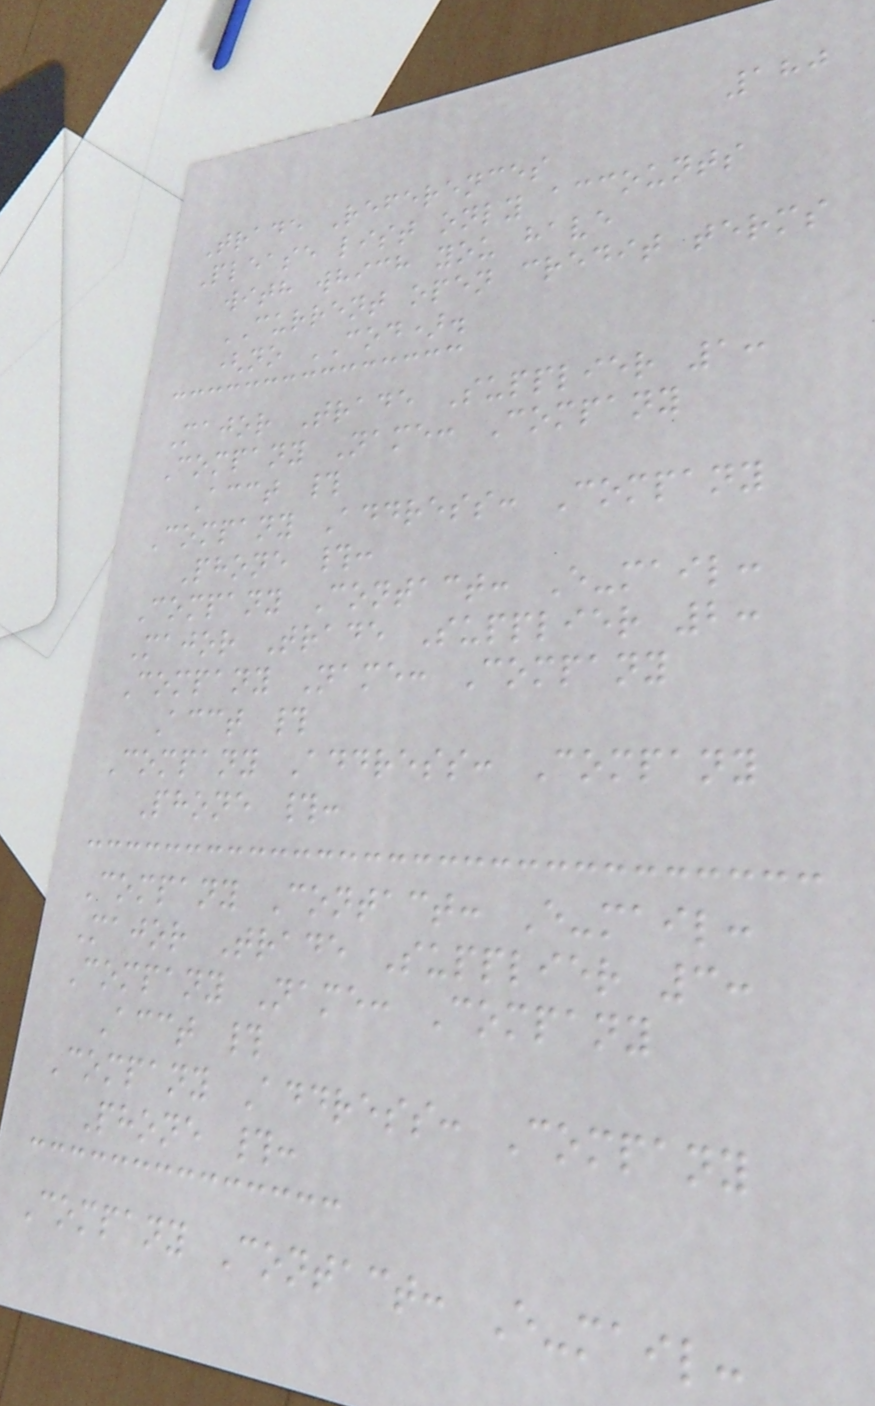180
Trade References
Please list only accounts
with which you have
CURRENT open credit terms
(no COD).
Major Trade Supplier 1:
Company Name: Company
Acct #
Company Address: Company
Phone #:
Company Contact: E-mail:
Major Trade Supplier 2:
Company Name: Company
Acct #
Company Address: Company
Phone #:
Company Contact: E-mail:
Major Trade Supplier 3:
Company Name: Company
Acct #
Company Address: Company
Phone #:
Company Contact: E-mail:
